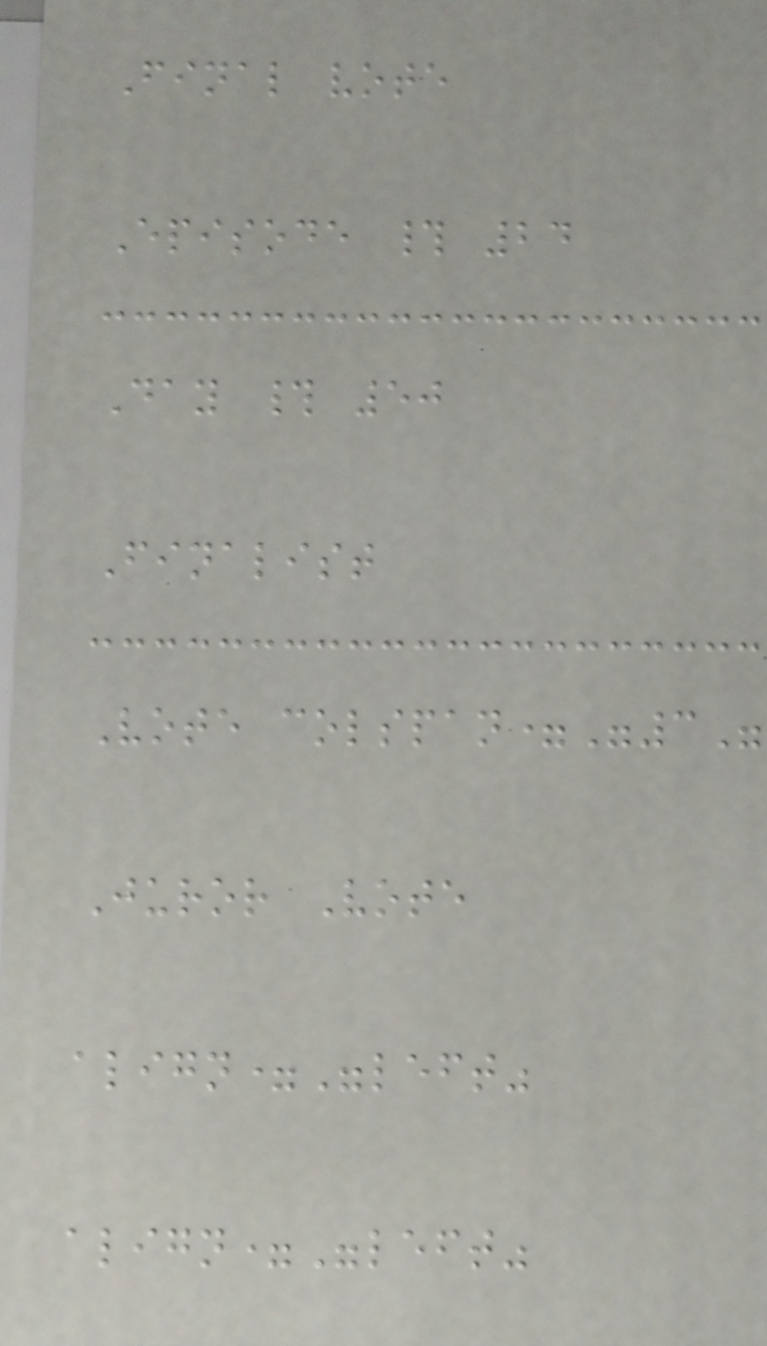Final vote
Episode # 24
Day # 50
Finalist
Vote colspan="3"
Juror Vote
align="left"
align="left"
